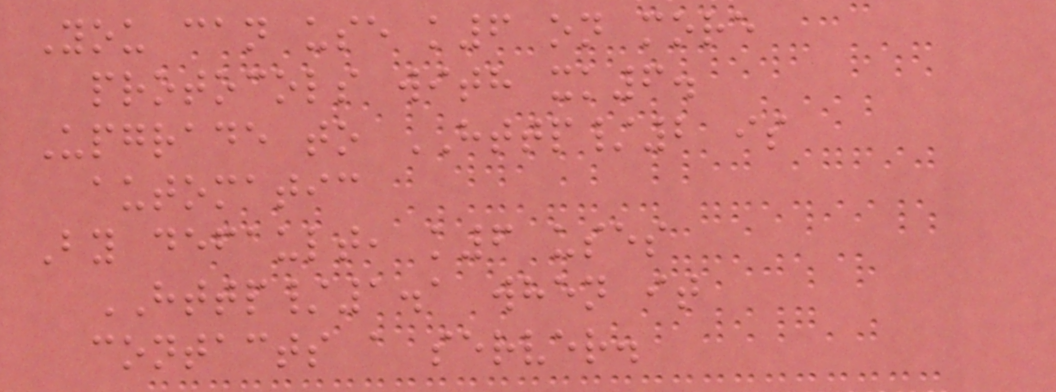You can use k6 on more
protocols with xk6.
Upgrade to HTTP/2 is
automatic
By default, k6 uses
HTTP/1.1 when it
contacts a server.
